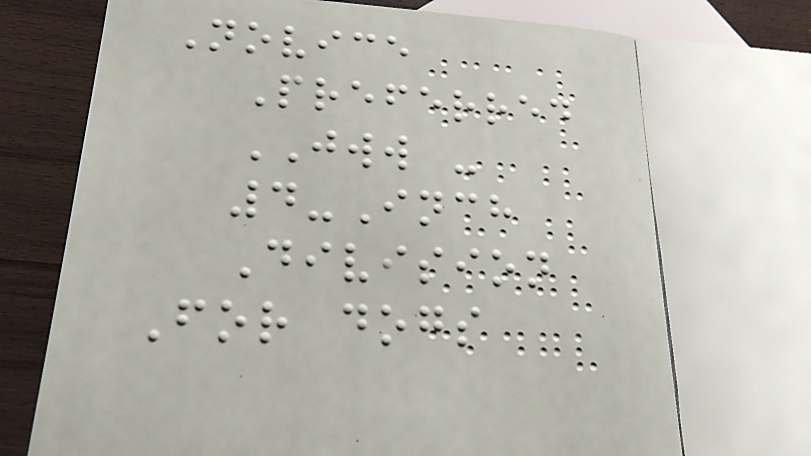Novice
Preferred
JWW -
4-Inch
Division
For dogs
